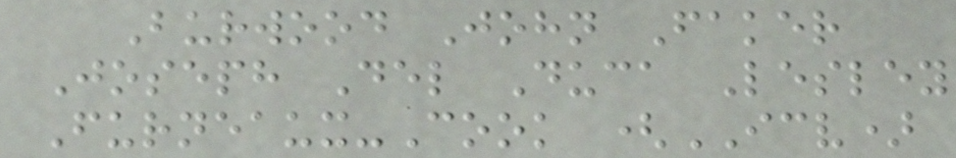Burwood John Faker
Joseph Del Duca Lesley
Furneaux-Cook (ICV)
